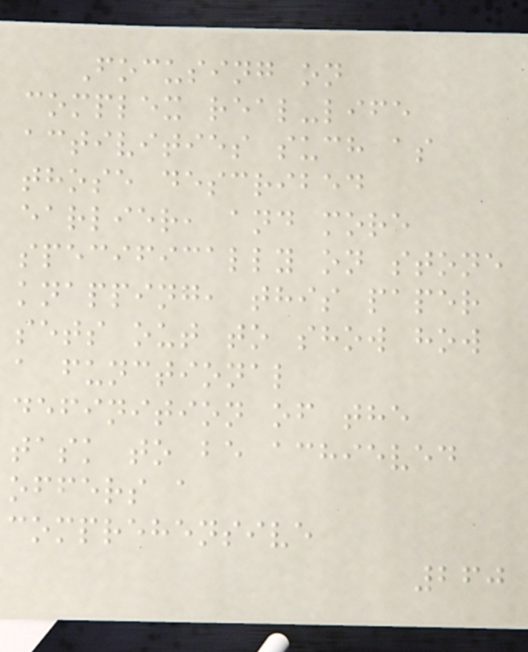Focusing on
complex real-life
activities such as
those described
earlier, and more
specifically on stone
knapping, this paper
sets out to show how
a functional
definition of the
task to be achieved
offers a
comprehensive
260
